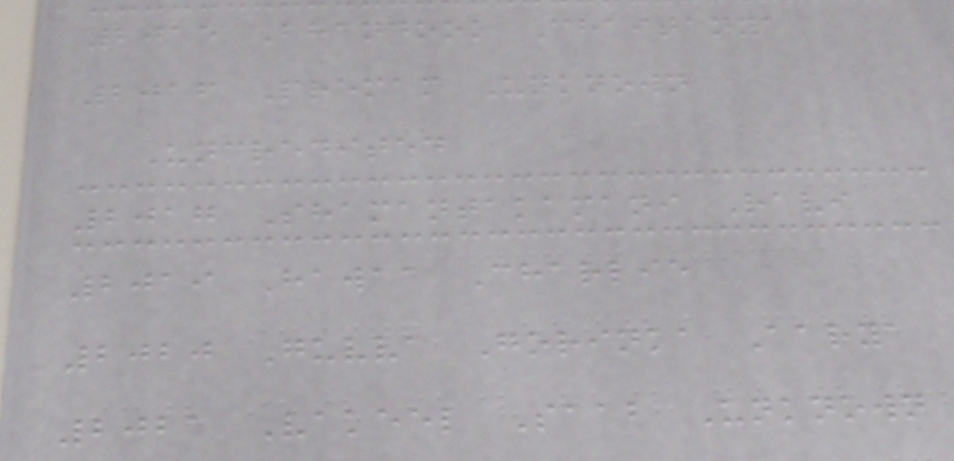2015 Bhandook Chaitanya
2016 Premam Unknown
Uncredited
2017 Shamantakamani Ravi
2019 Hawaa Charlie
2020 Guvva Gorinka Aarya
2021 Vakeel Saab Unknown
